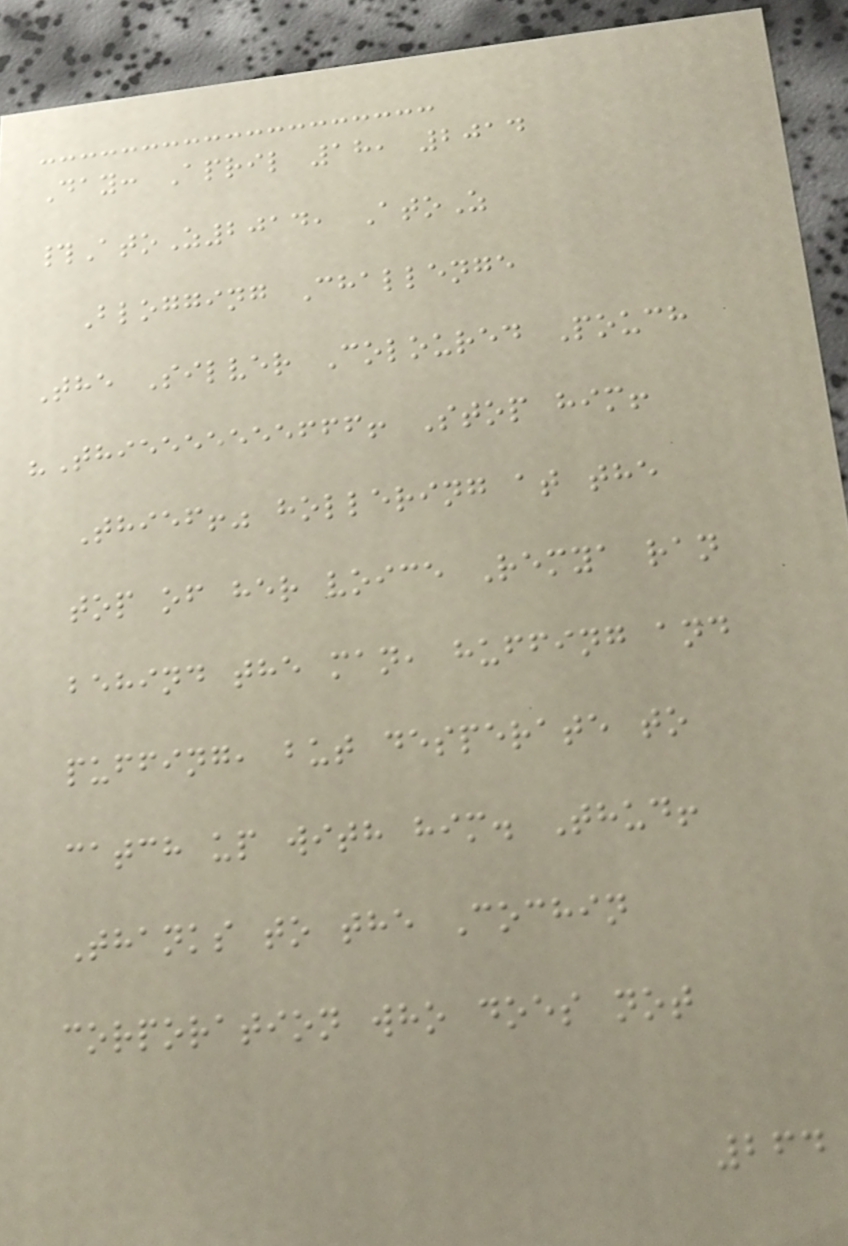Day: April 18, 2014
#AtoZ2014, AtoZ
Blogging Challenge
The Silver Coloured Pouch
"Thieeeeeeefff! Stop him!
Thief!" hollering at the
top of her voice Remya ran
behind the man, huffing and
puffing, but desperate to
catch up with him. Thud!
Thanks to the Cochin
corporation who does not
264
